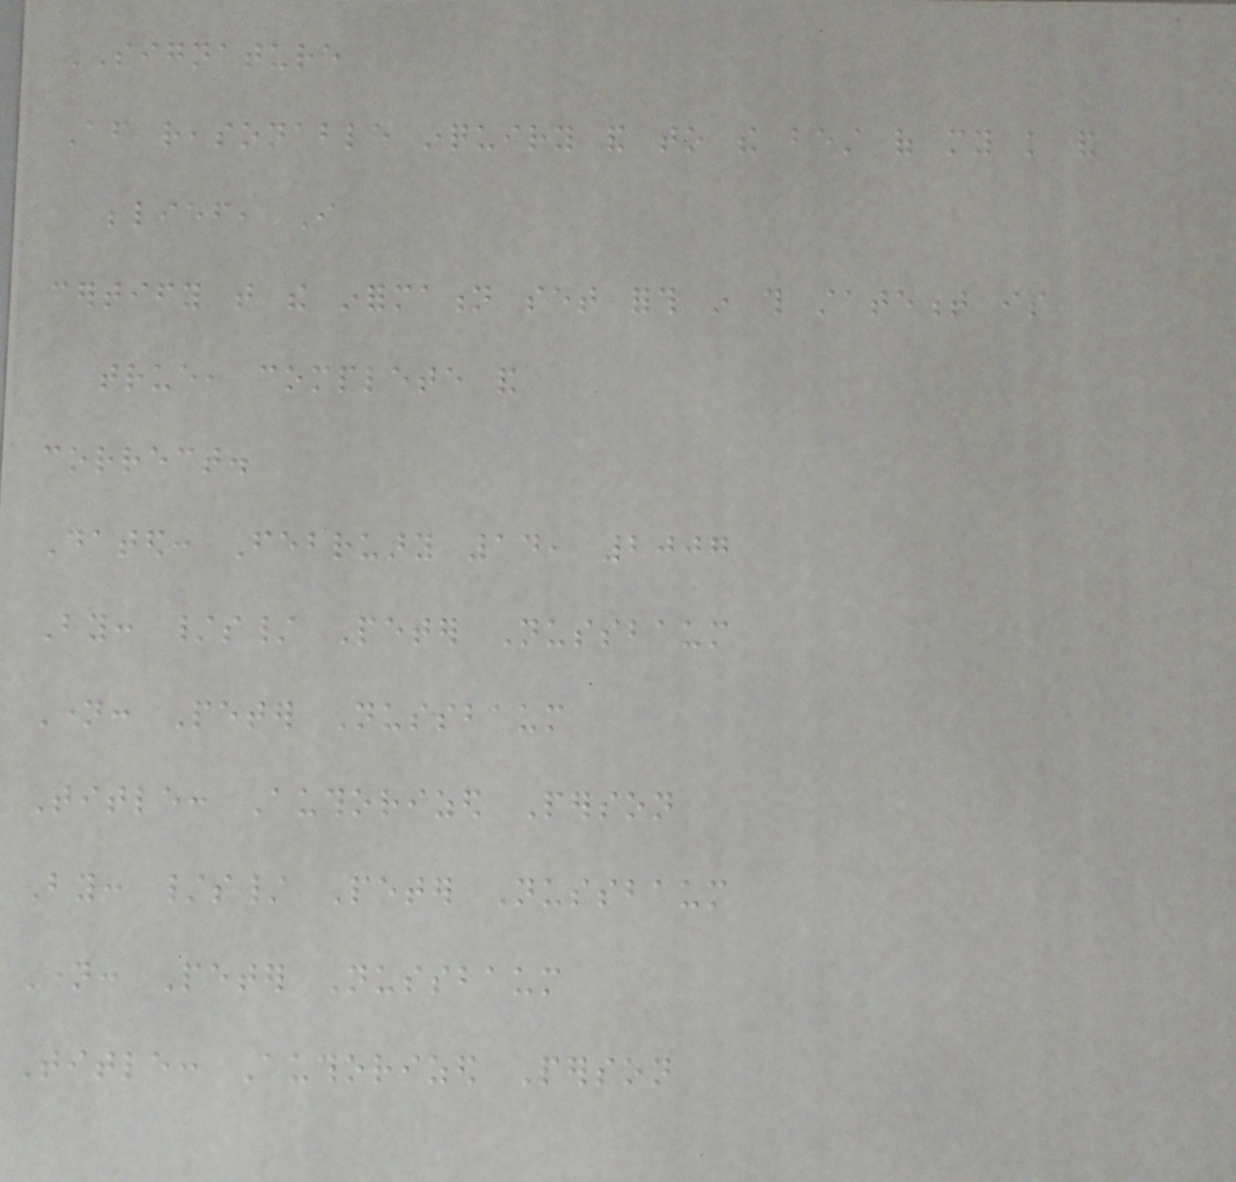SIGNATURE
After reasonable inquiry and to the best of my knowledge and
belief, I
certify that the information set forth in this statement is
true, complete and
correct.
Dated: February 14, 2007
By: /s/ Peter Nussbaum
Name: Peter Nussbaum
Title: Authorized Person
By: /s/ Peter Nussbaum
Name: Peter Nussbaum
Title: Authorized Person
